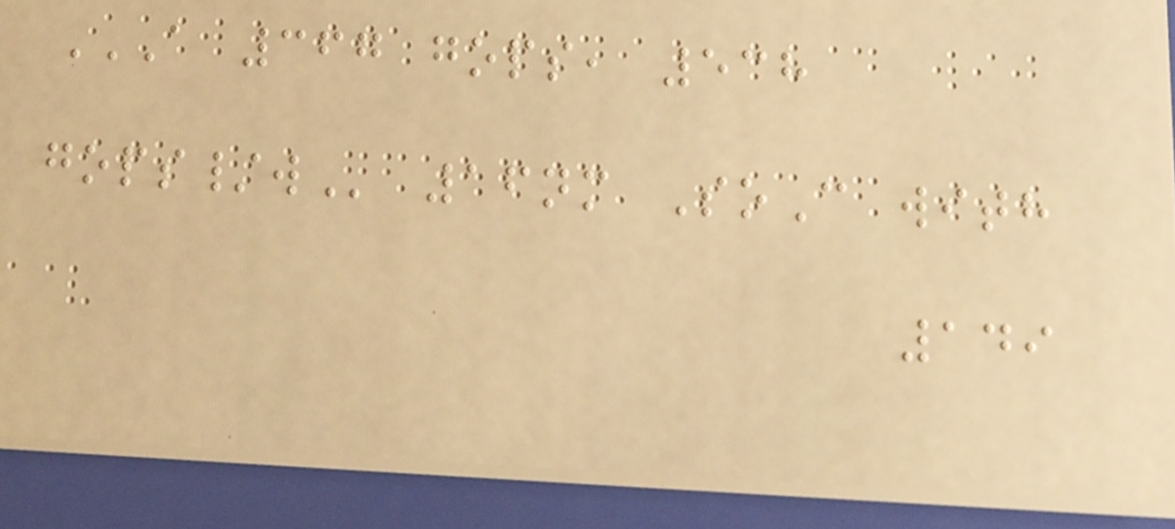A 367 GOPS, 538
GOPS/W 16nm SoC with
149
